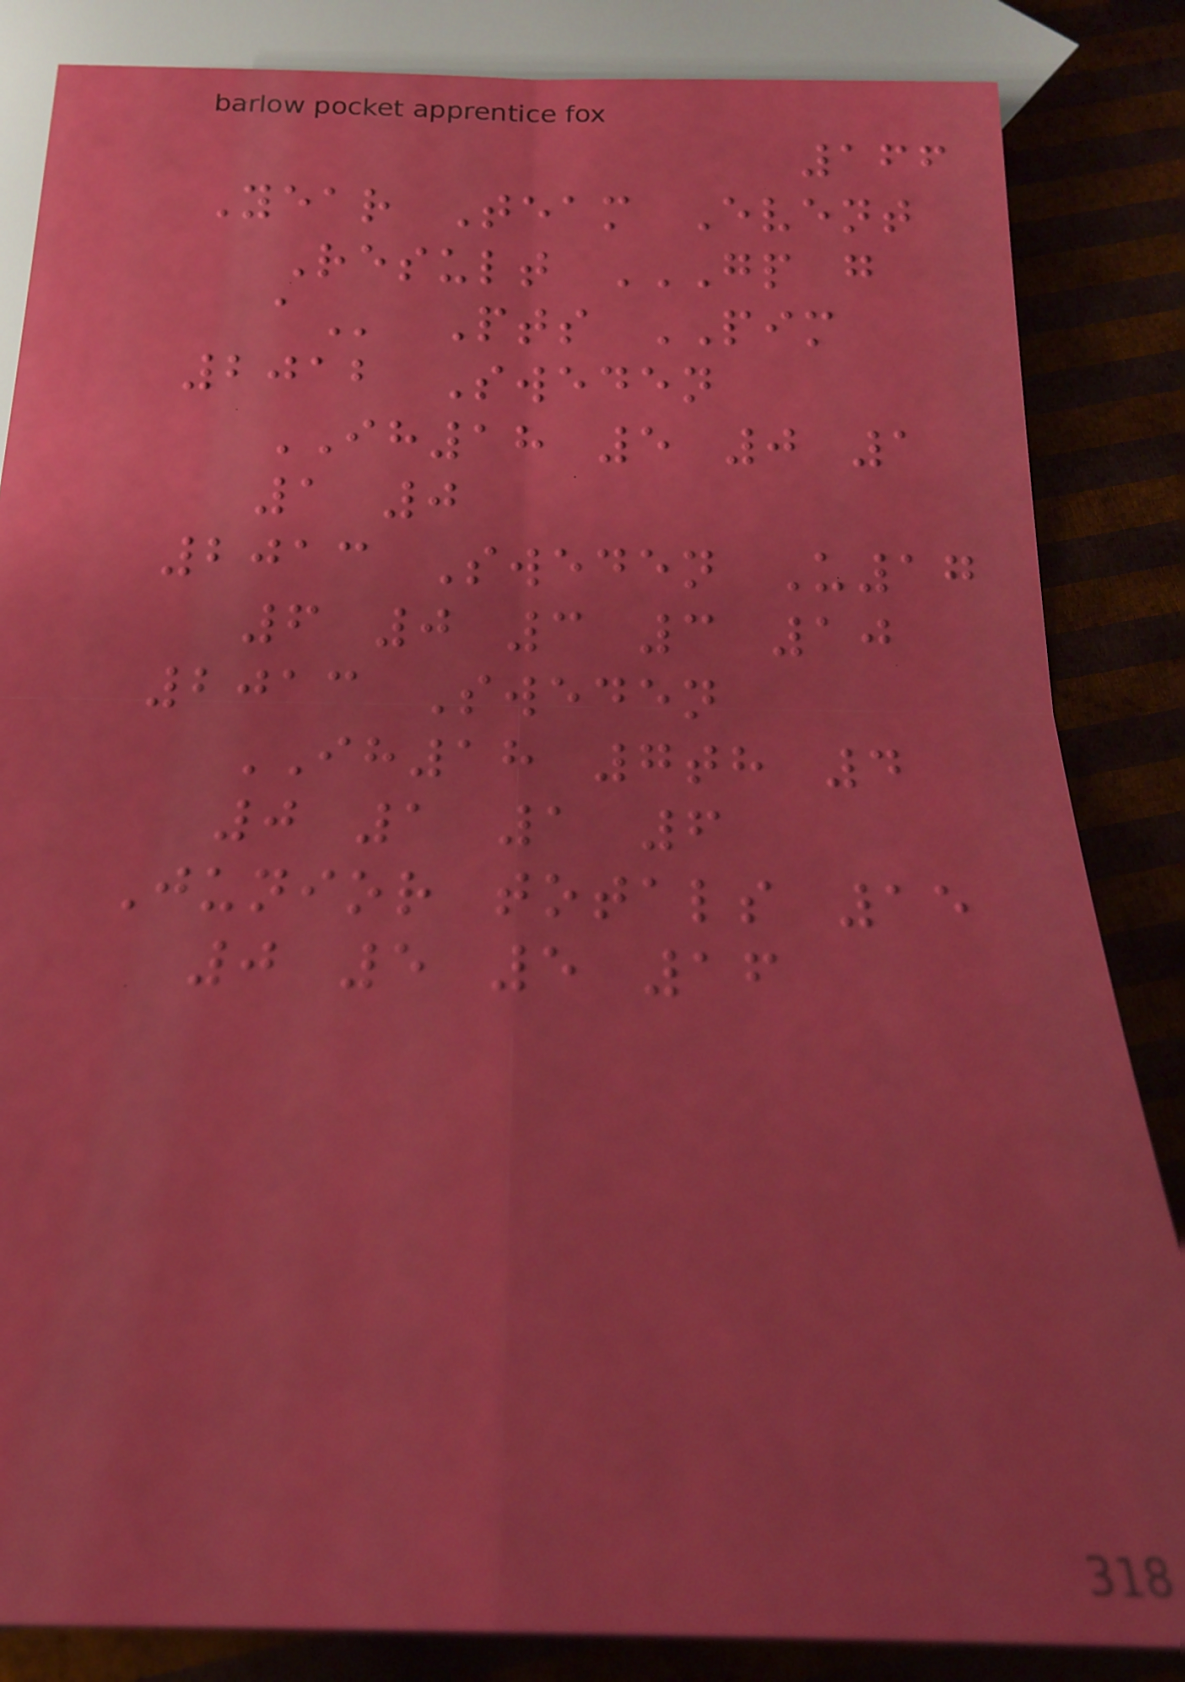166
Year Team Event
Result GP G
A Pts PIM
2012 Sweden
IH18 5 0 1
1 0
2013 Sweden U17
6 0 3 3 10
2013 Sweden
IH18 7th 4
0 1 1 6
Junior totals 15
0 5 5 16
